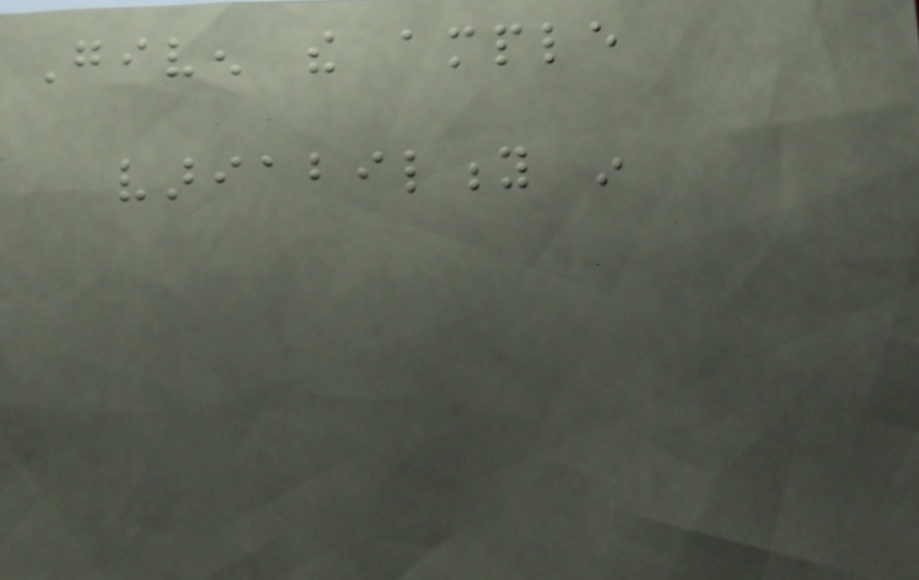Given the ample
variability in
